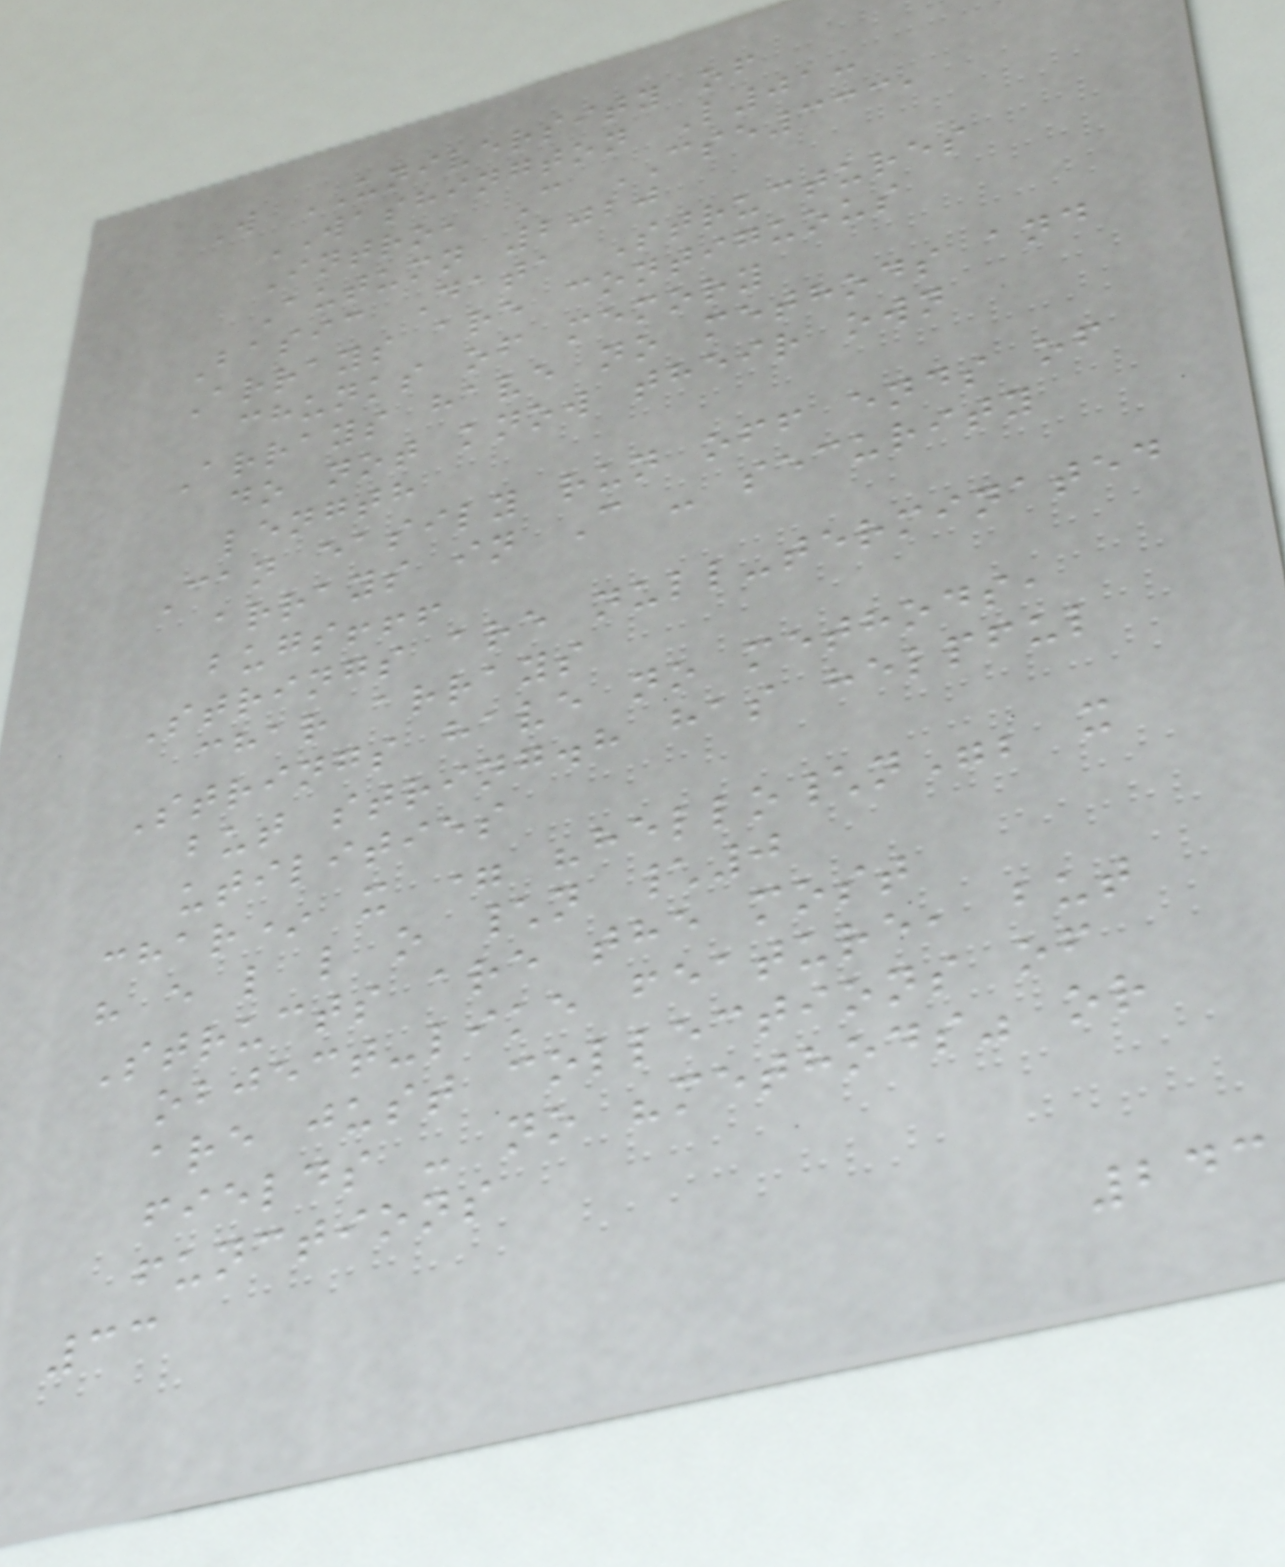W UNIVERSITY of
WASHINGTON L01:
Intro, C CSE333,
Autumn 2020
Basic Data Structures
Arrays are contiguous
chunks of memory
Arrays have no methods and
do not know their own
length
Can easily run off ends of
arrays in C - security
bugs!!!
Strings are null-terminated
char arrays
Strings have no methods,
but string.h has helpful
utilities
char* x = "hello\n"; x
h e l l o \n \0
Structs are the most
object-like feature, but
are just collections of
fields - no "methods" or
functions
33
243
